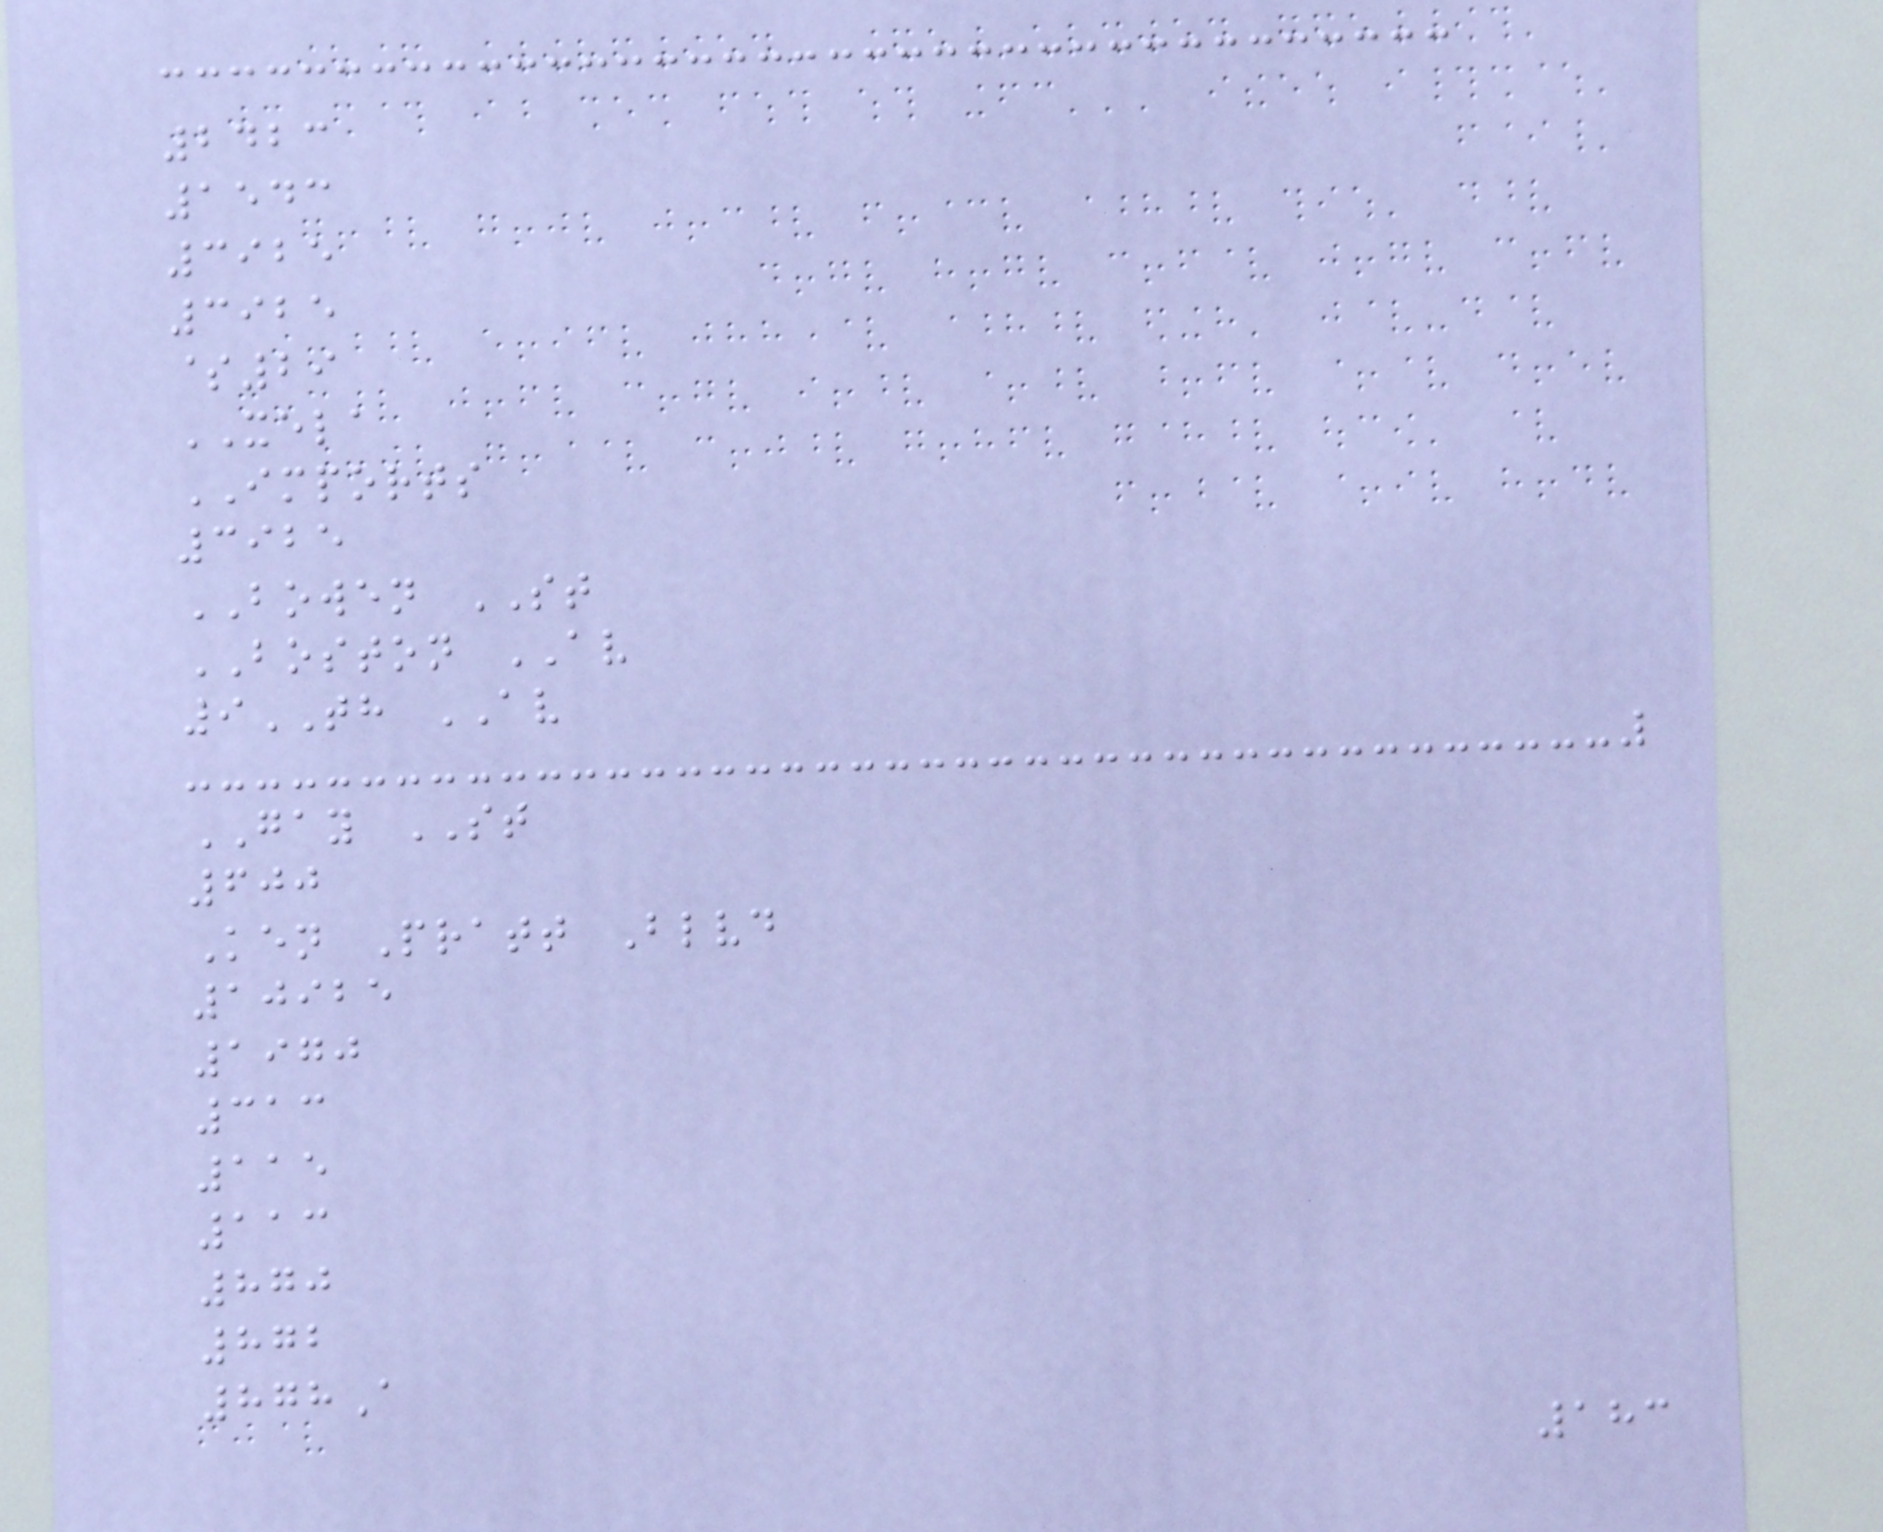2423
1543
3925
3925
$29
XELA
IMPORTS
3925
BOWEN ST
BOSTON AV
9TH AV
GAY ST
600
Ken Pratt Blvd
10925
1970
313
115
113
870
872
878A
183
